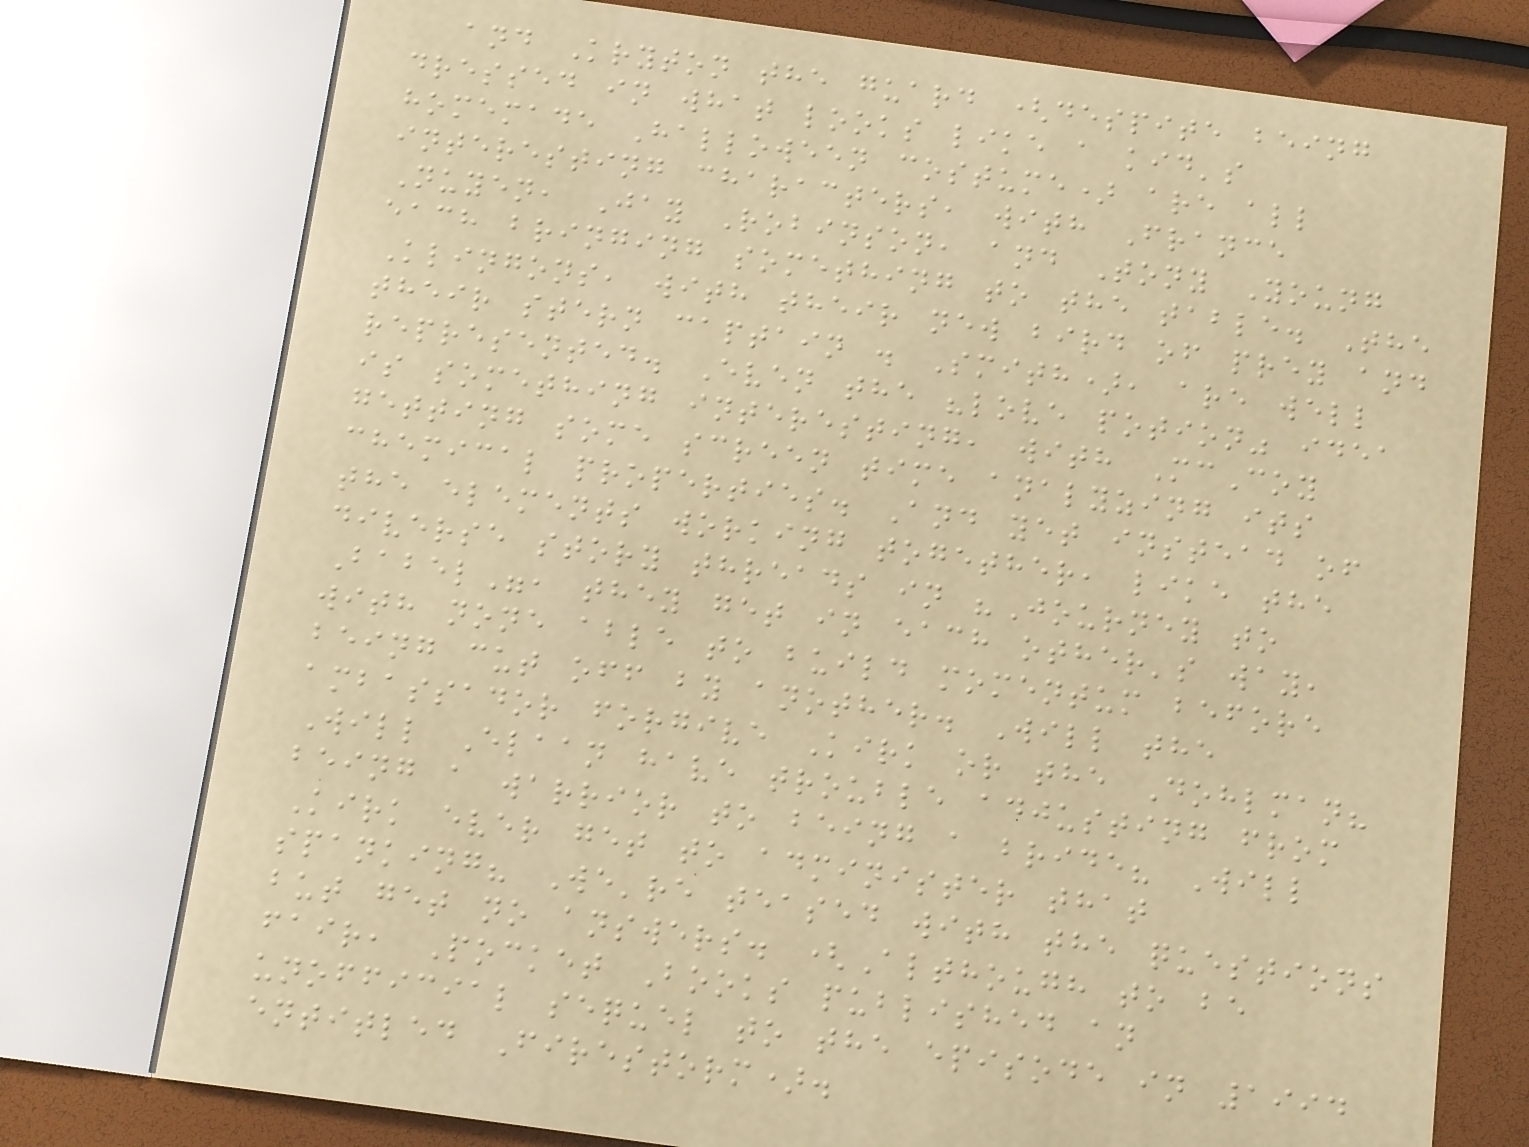and Kryton the guard (despite being
dressed in what looks like a kid's
homemade Halloween costume) are all
interesting characters, with France
Nuyen, Jay Robinson, and Tony Young
each bringing something to the table. The
Klingons, with their new bird of prey and
their stern captain . Smith), are well
represented. Even the "love potion" idea
is something interesting, with McCoy
getting some screen time analyzing its
chemical properties. And yet instead of
the elements working together, like the
diverse story threads in "Journey to
Babel", they get in each other's way,
with none able to build momentum before
being cut off by another. Will the
ambassador forgive Kirk or the Dohlman?
Will Elaan have trouble adjusting from
being a warrior to being a bride? Will
Kirk ever get to administer that
spanking? We're teased with the questions
but get no answers. (Although to be
fair, Pocket Books published an
unofficial sequel to the episode in 1994
entitled Firestorm).
